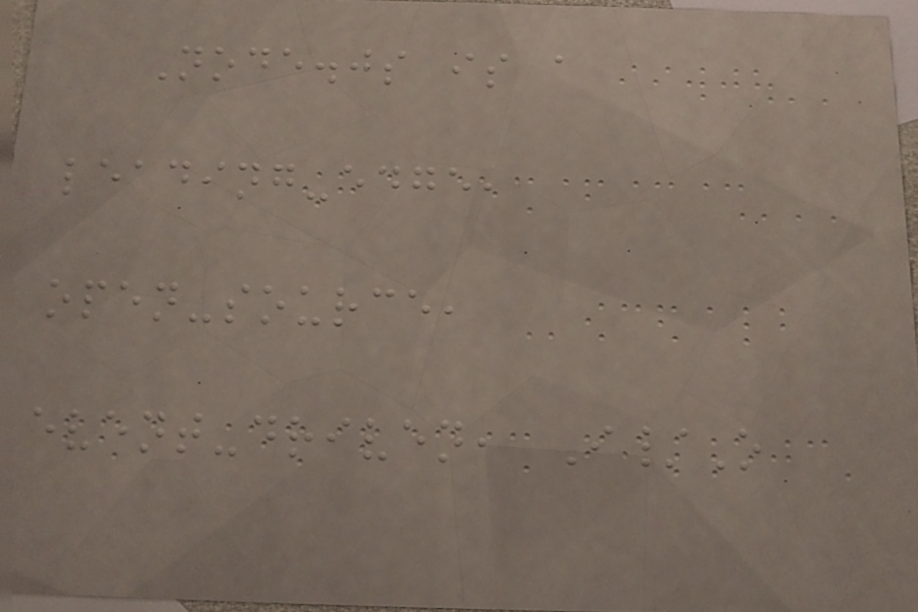Node.js is a
leading-edge,
open-source,
event-driven, I/O
